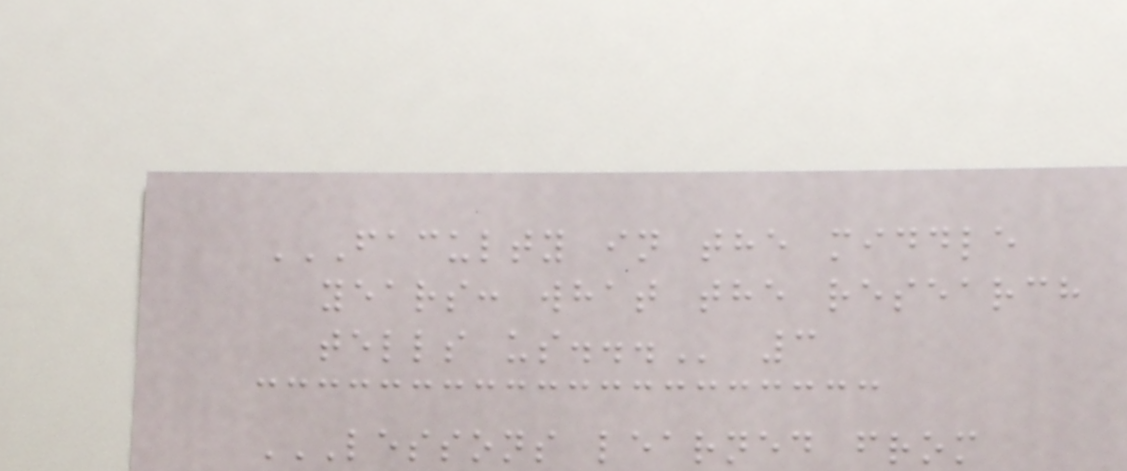FACULTY IN THE MIDDLE
YEARS: WHAT THE RESEARCH
TELLS US... 3
LESSONS LEARNED FROM
